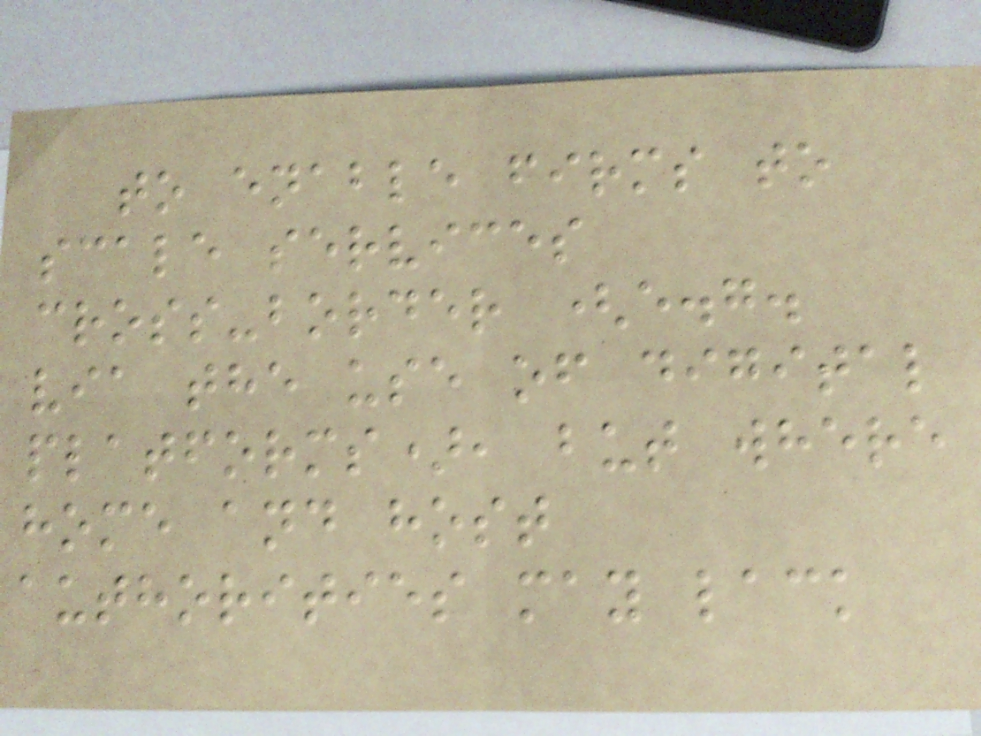to enable firms to
scale services
cross-border (e.g.
via the use of digital
platforms), but where
home and host
authorities may lack
